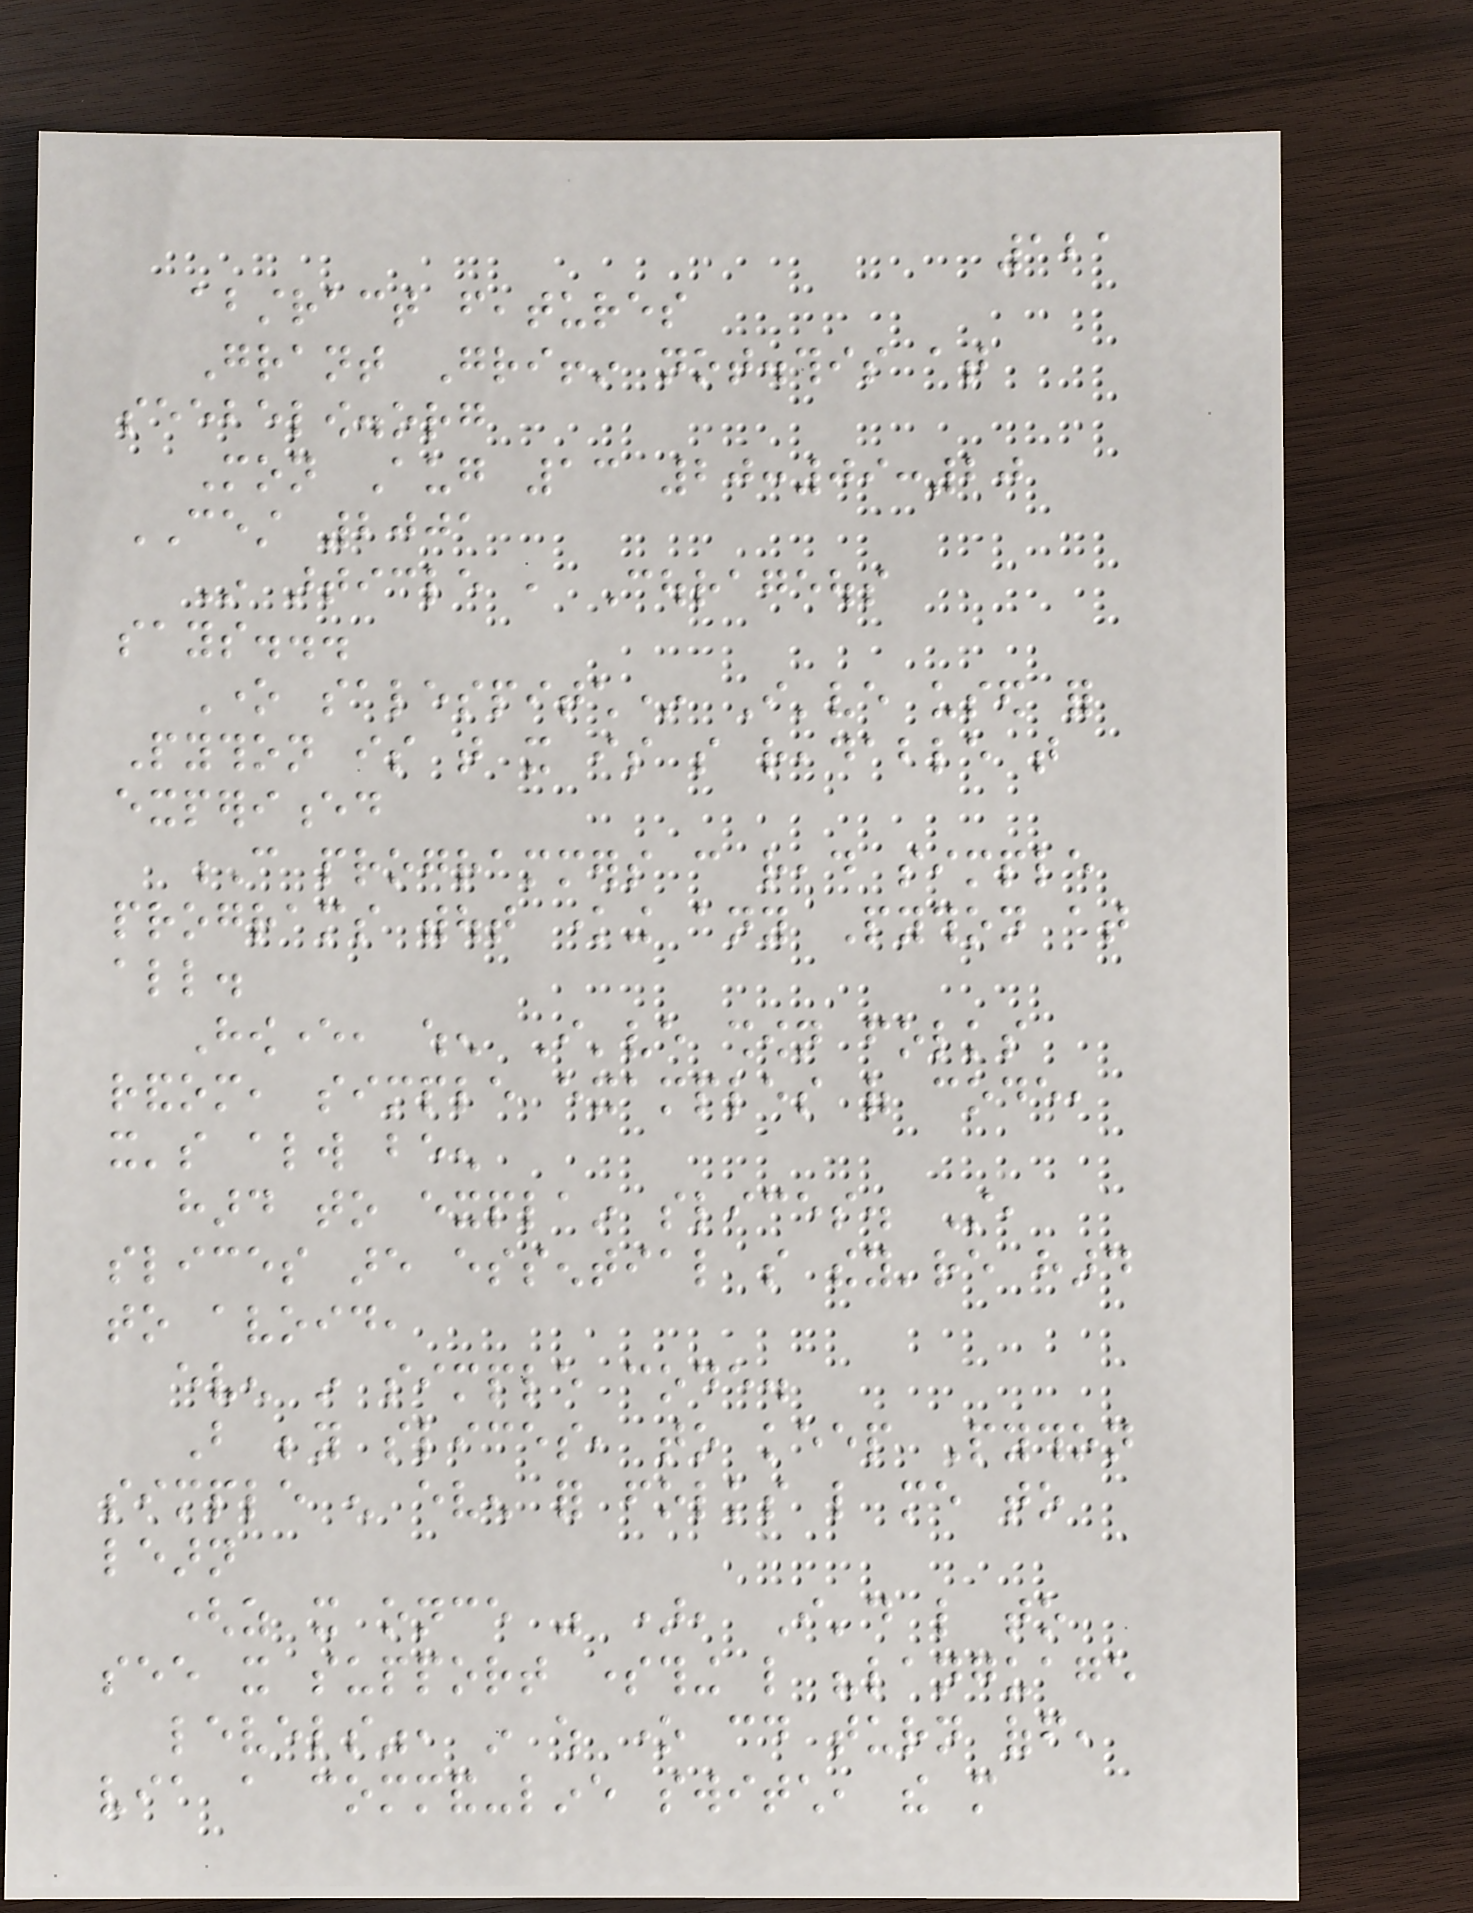121
abstract features
Grant Griffin not.this at
seebelow.org
Mon Aug 13 20:09:20
CEST 2001
In article , Courageous
says...
One salespitch* I've used for
Python is that it is so readable that
experienced
C programmers can read simple
programs without knowing any Python at
all.
However, when I've shown folks
random, simple examples of code,
it's always been
hard to explain slices. Still,
slices are essential so they're hard
to avoid,
even in simple code.
But beyond slices, to keep Python
simple enough even for folks like me to
learn
(as it once was ), I'd like to
see it support something like "language
levels", in which one could turn off,
via a command-line switch, the more
